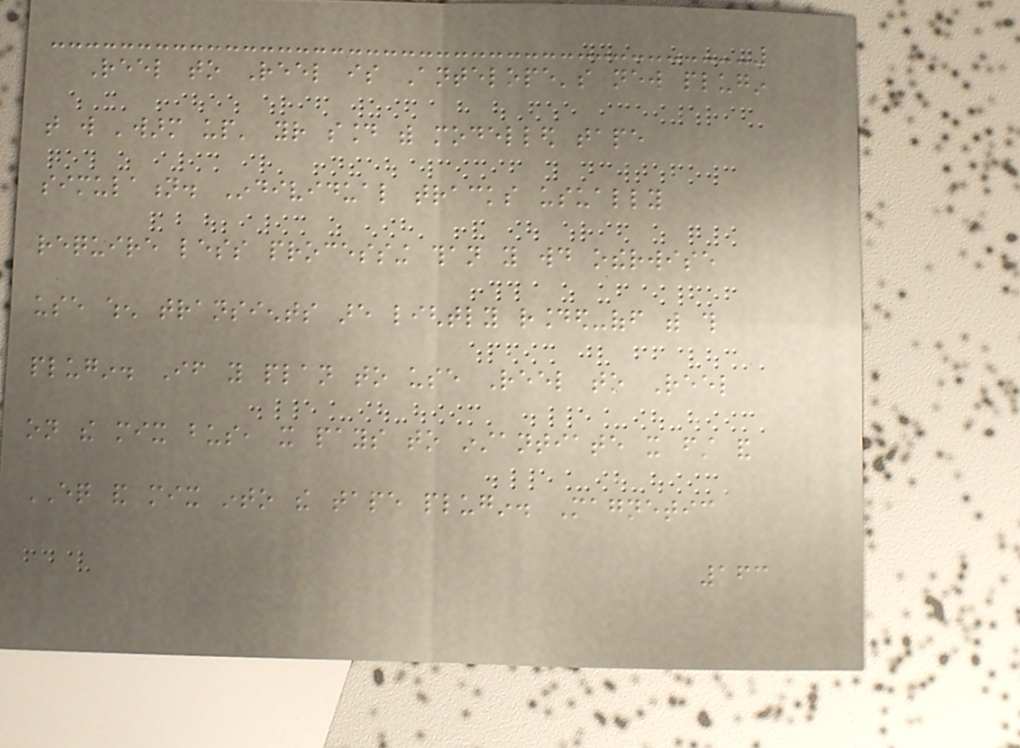Reel to Reel is Antelope's new plugin
that will 'warm up' your sound with modelled tape
simulation. Individual tracks usually
require less processing than you would otherwise
use when transients are lightly rounded-off with this
plugin. If you plan to use Reel to Reel
on the mix bus, it pays to instantiate it first and
EQ and mix into the tape plugin. Magnetic
163
